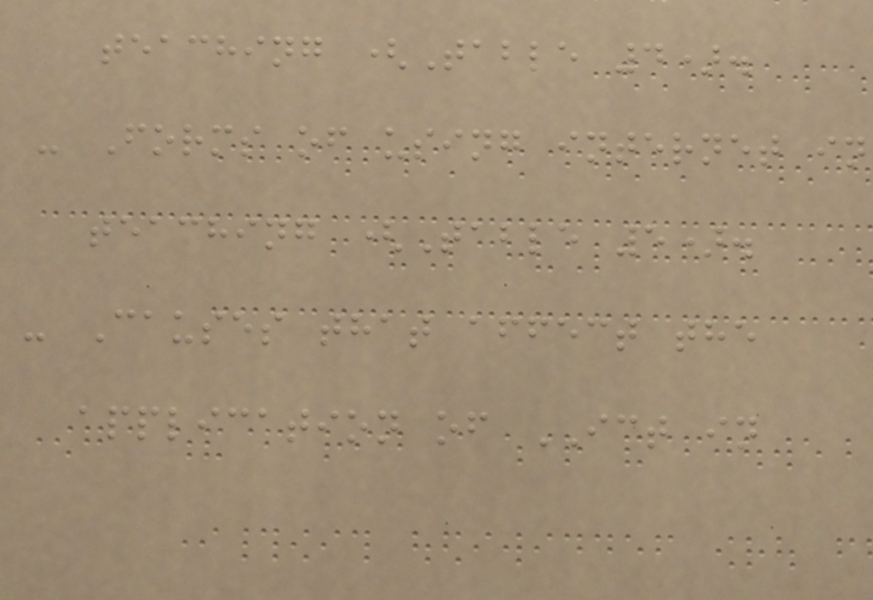teaching (Table 4).
- Forms of using internet in
teaching (Table 5).
- Causes that affect the
application of ICT in
